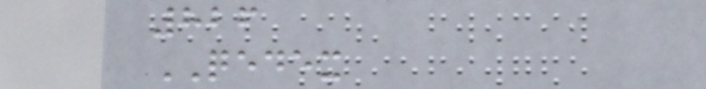826
QEDEX
